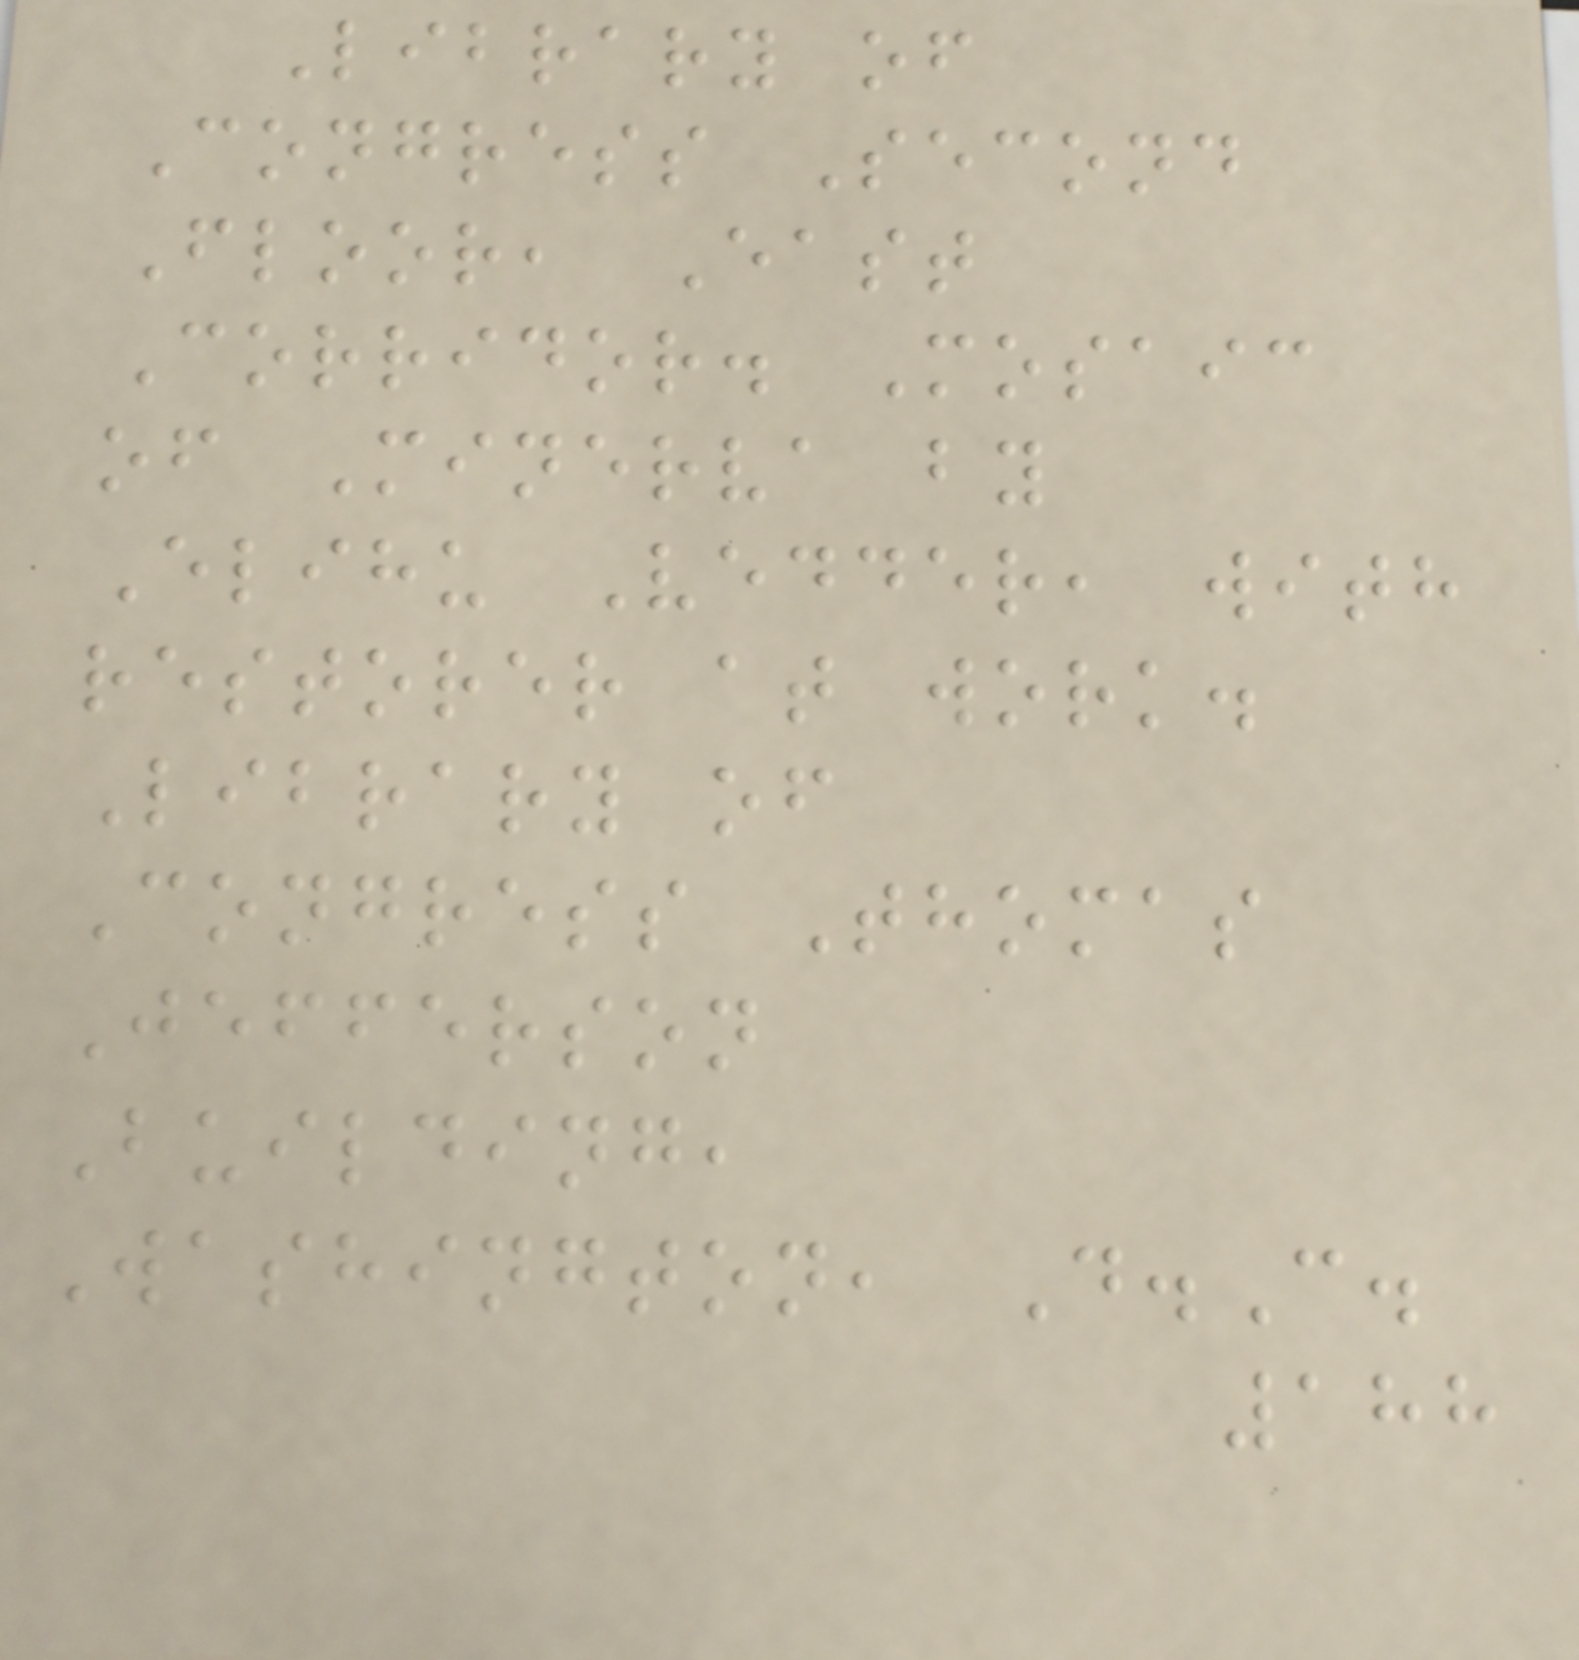Library of
Congress Second
Floor, East
Corridor. Mosaic
of Minerva by
Elihu Vedder, with
restorer at work.
Library of
Congress Thomas
Jefferson
Building,
Washington, D.C.
188
